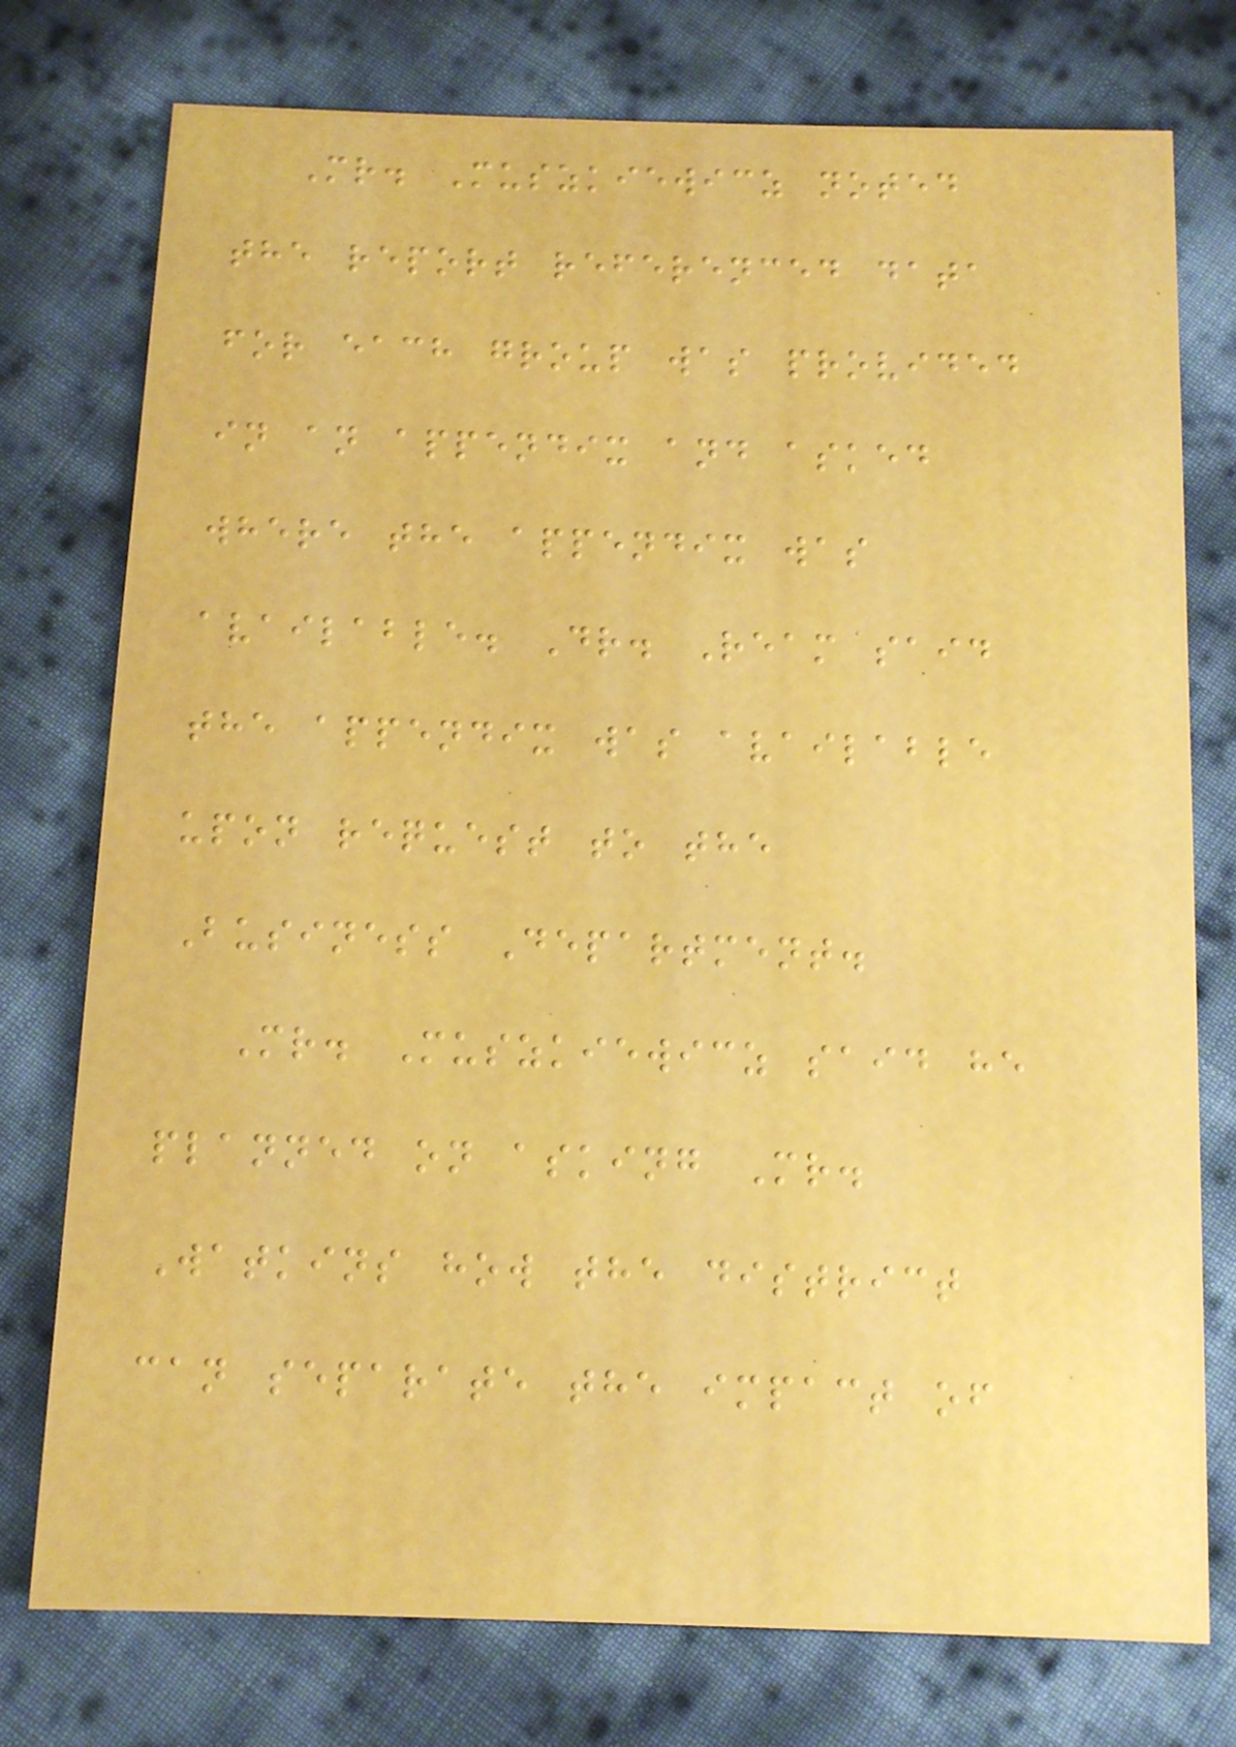Mr. Muszkiewicz noted
the report referenced data
for each group was provided
in an appendix and asked
where the appendix was
available. Dr. Ream said
the appendix was available
upon request to the
Business Department.
Mr. Muszkiewicz said he
planned on asking Mr.
Watkins how the district
can separate the impact of
